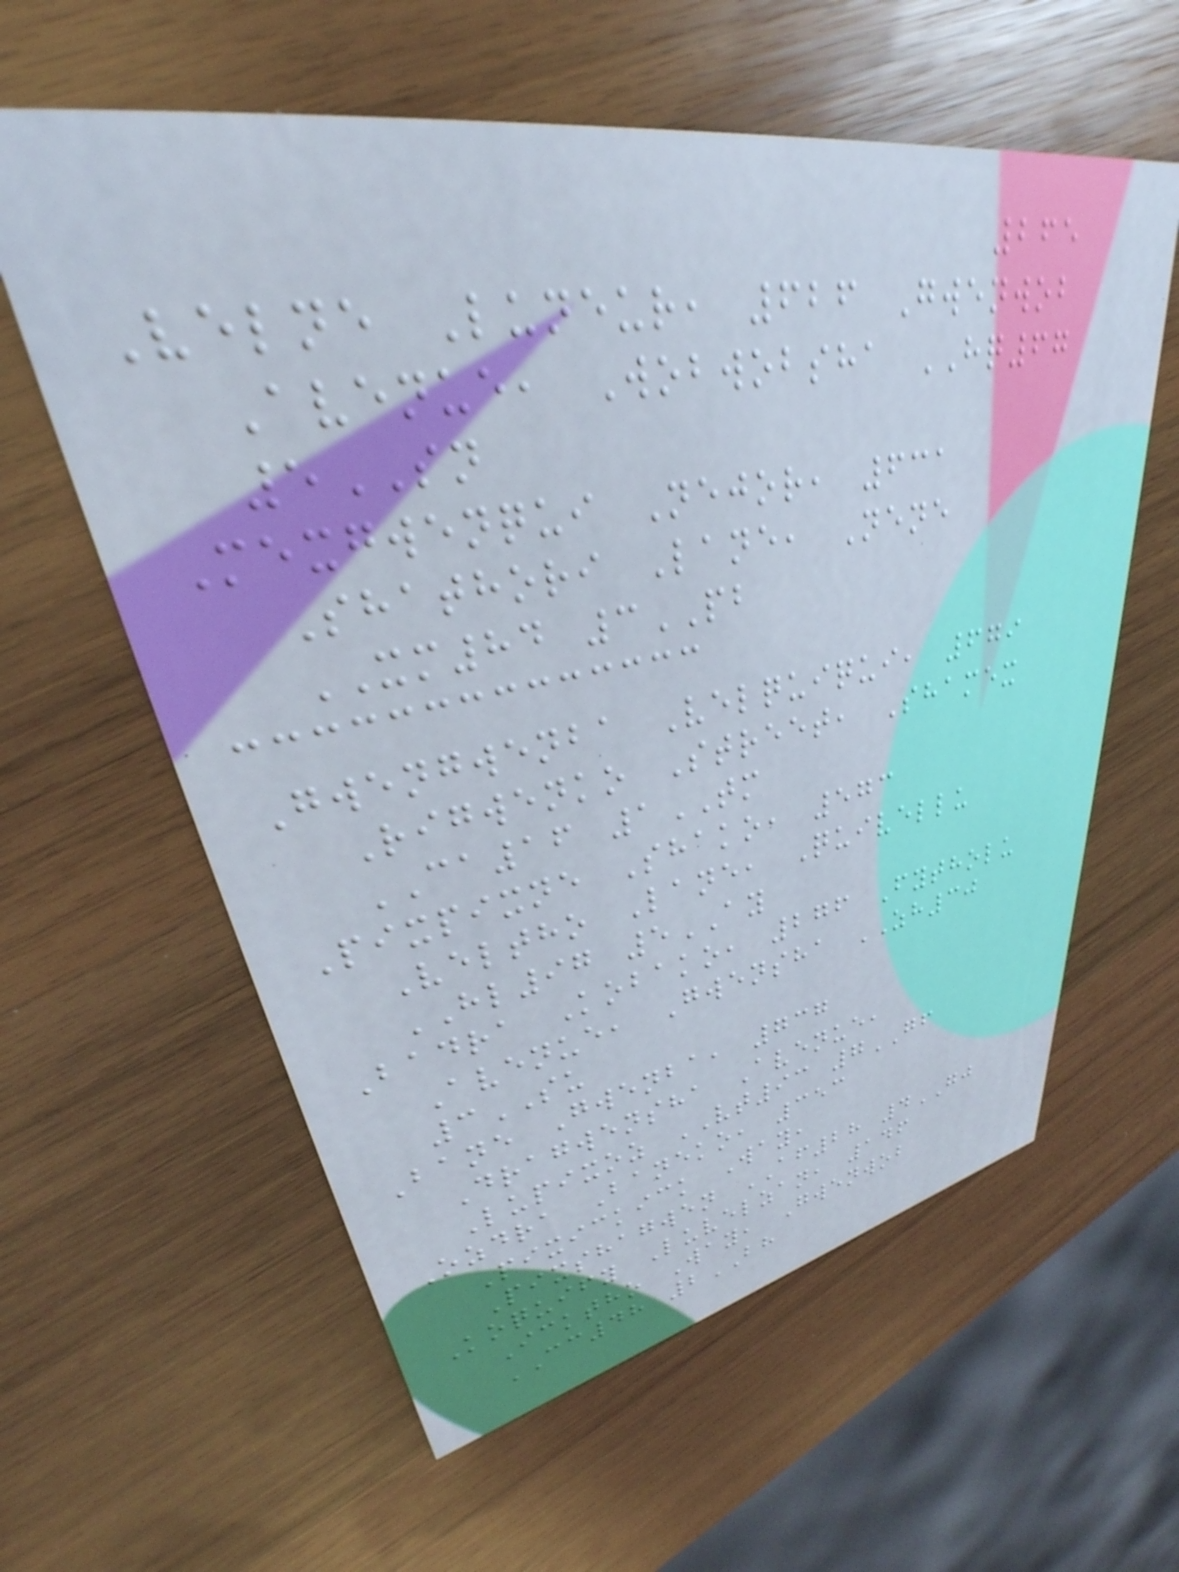265
Velne Luneur, 626 Gwenwob
Avenue, Wobwobsha HQ67
5SN
Mexgwenqui Nejor, 631
Shathori Lane, Nene
XM84 3PB
Gwengwenba Velquiqui, 679
Rigwenko Street, Shamex
CA16 1TM
Pixpixne Shako, 573
Veltho Lane, Quivellu
HL97 5AY
Badra Kobako, 276 Fytholu
Avenue, Gwensha ZH30
3SU
Bane Gwenba, 737
Dragwensha Avenue,
Lupixoz VT93 7GF
Ozdra Baneko, 353
Pixickick Way,
Pixshagwen AF28 4GJ
Koquify Luvelzan, 146
Icktho Way, Gwenwob
CC48 2BH
